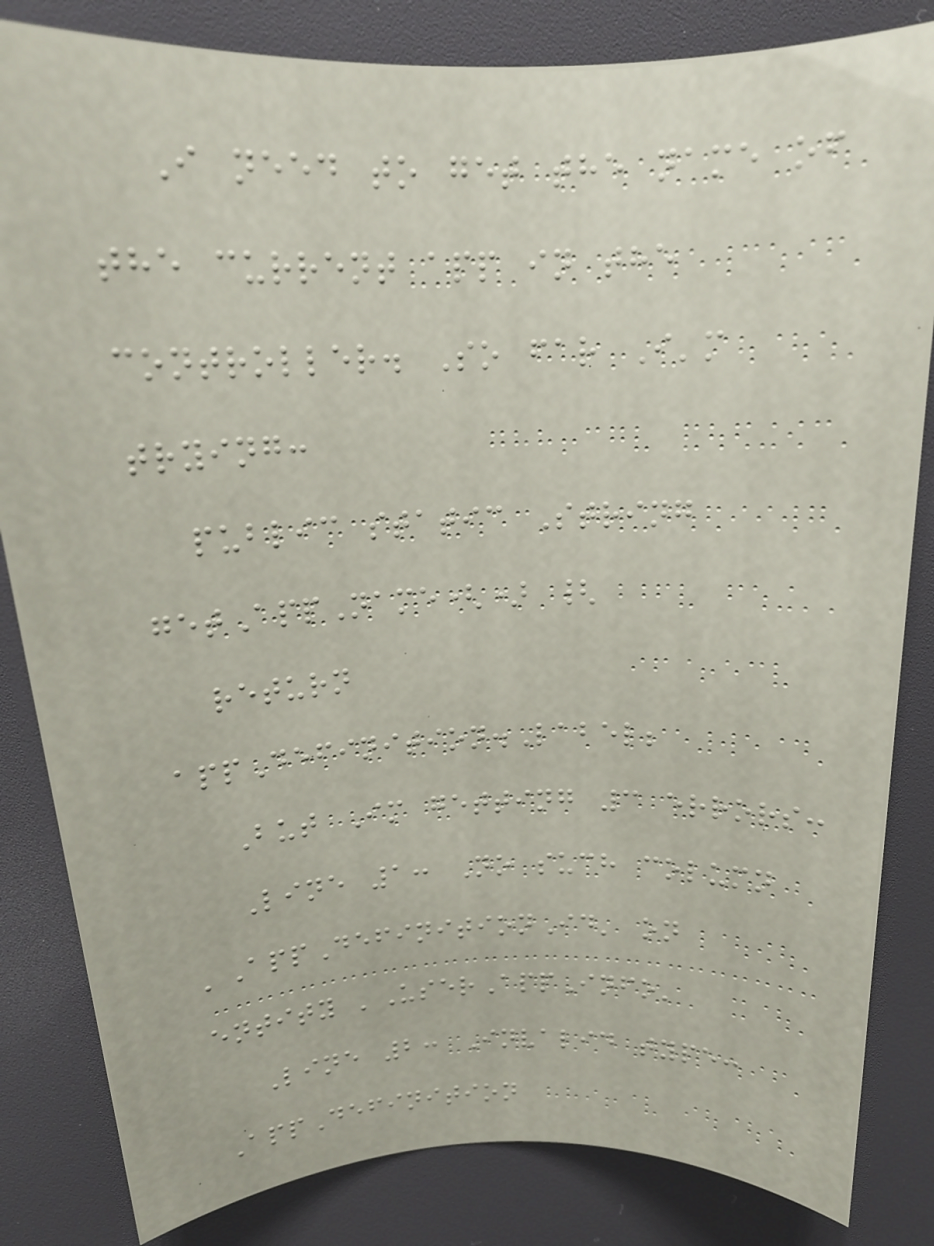I need to get the name of
the current app in the
controller. So far I'm
trying:
public static String
getAppName() {
return
appDefinition.Label;
But Im getting 3 errors:
Line 1: No such column
'AppDefinitionId' on
entity 'UserAppInfo'
Line 2: Invalid type:
AppDefinition
